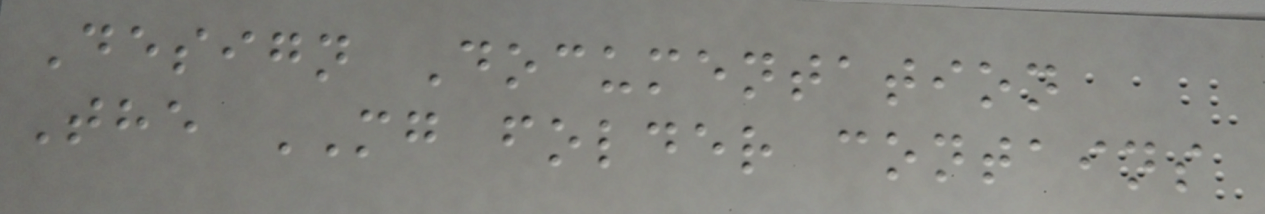Design Documentation
The MG folder contains
